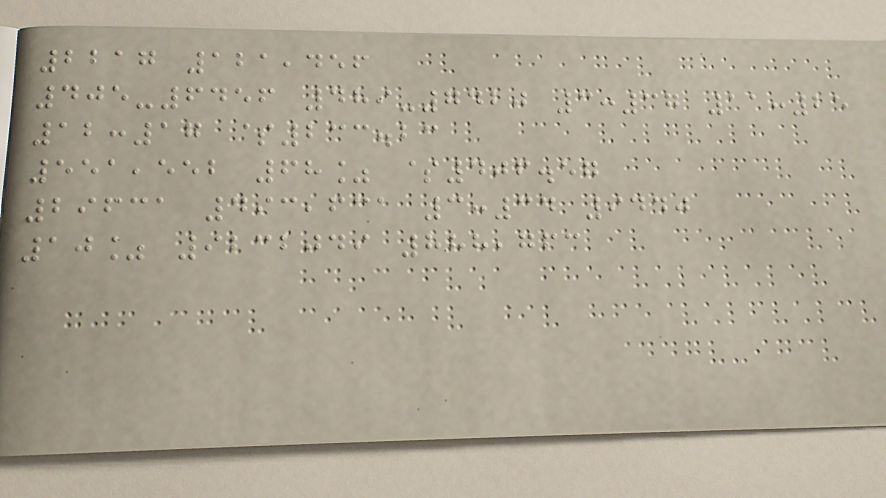2217 121,456
405-6456 489-7420 3:37 11:25
12:17 $233.23
551,552 68% $406.57
29631 493,631 3:34 9440
10% 9232049 888,763
